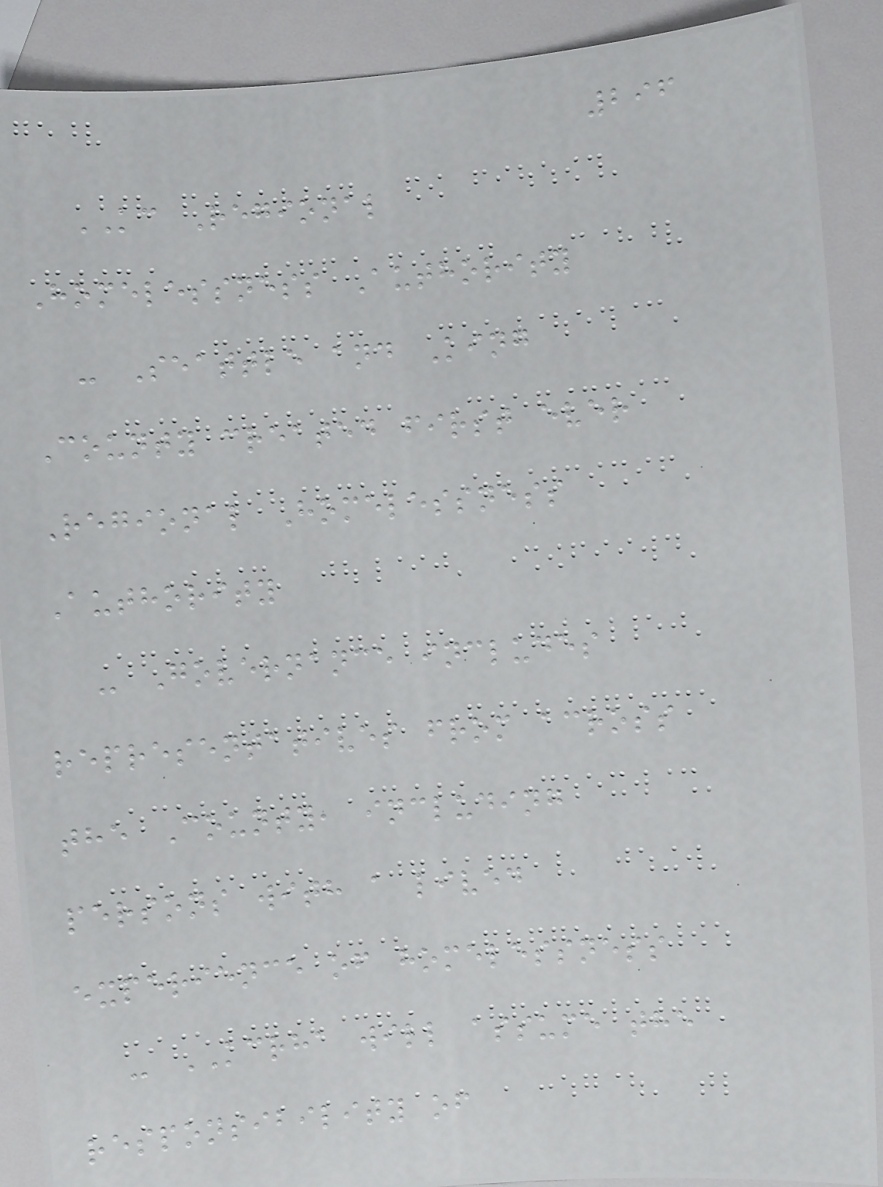296
KC Regional
Homelessness Authority
- Seattle and King
County created first ever
Regional Homelessness
Authority
- Governance includes
representatives from across
the County, including
persons with a lived
experience of homelessness
- KCRHA will assume the
responsibility of
